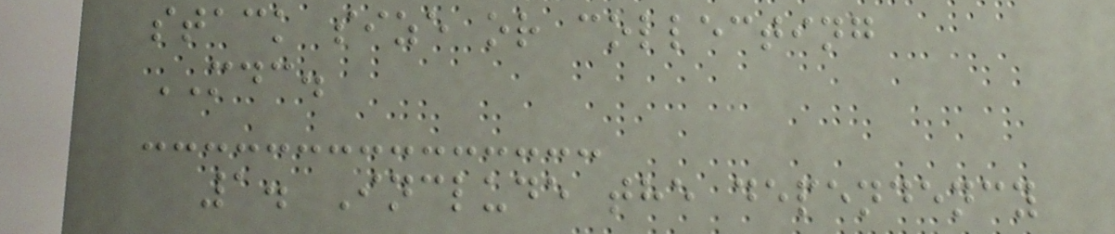stack size or collecting
MDC.
1. Include the dependency
